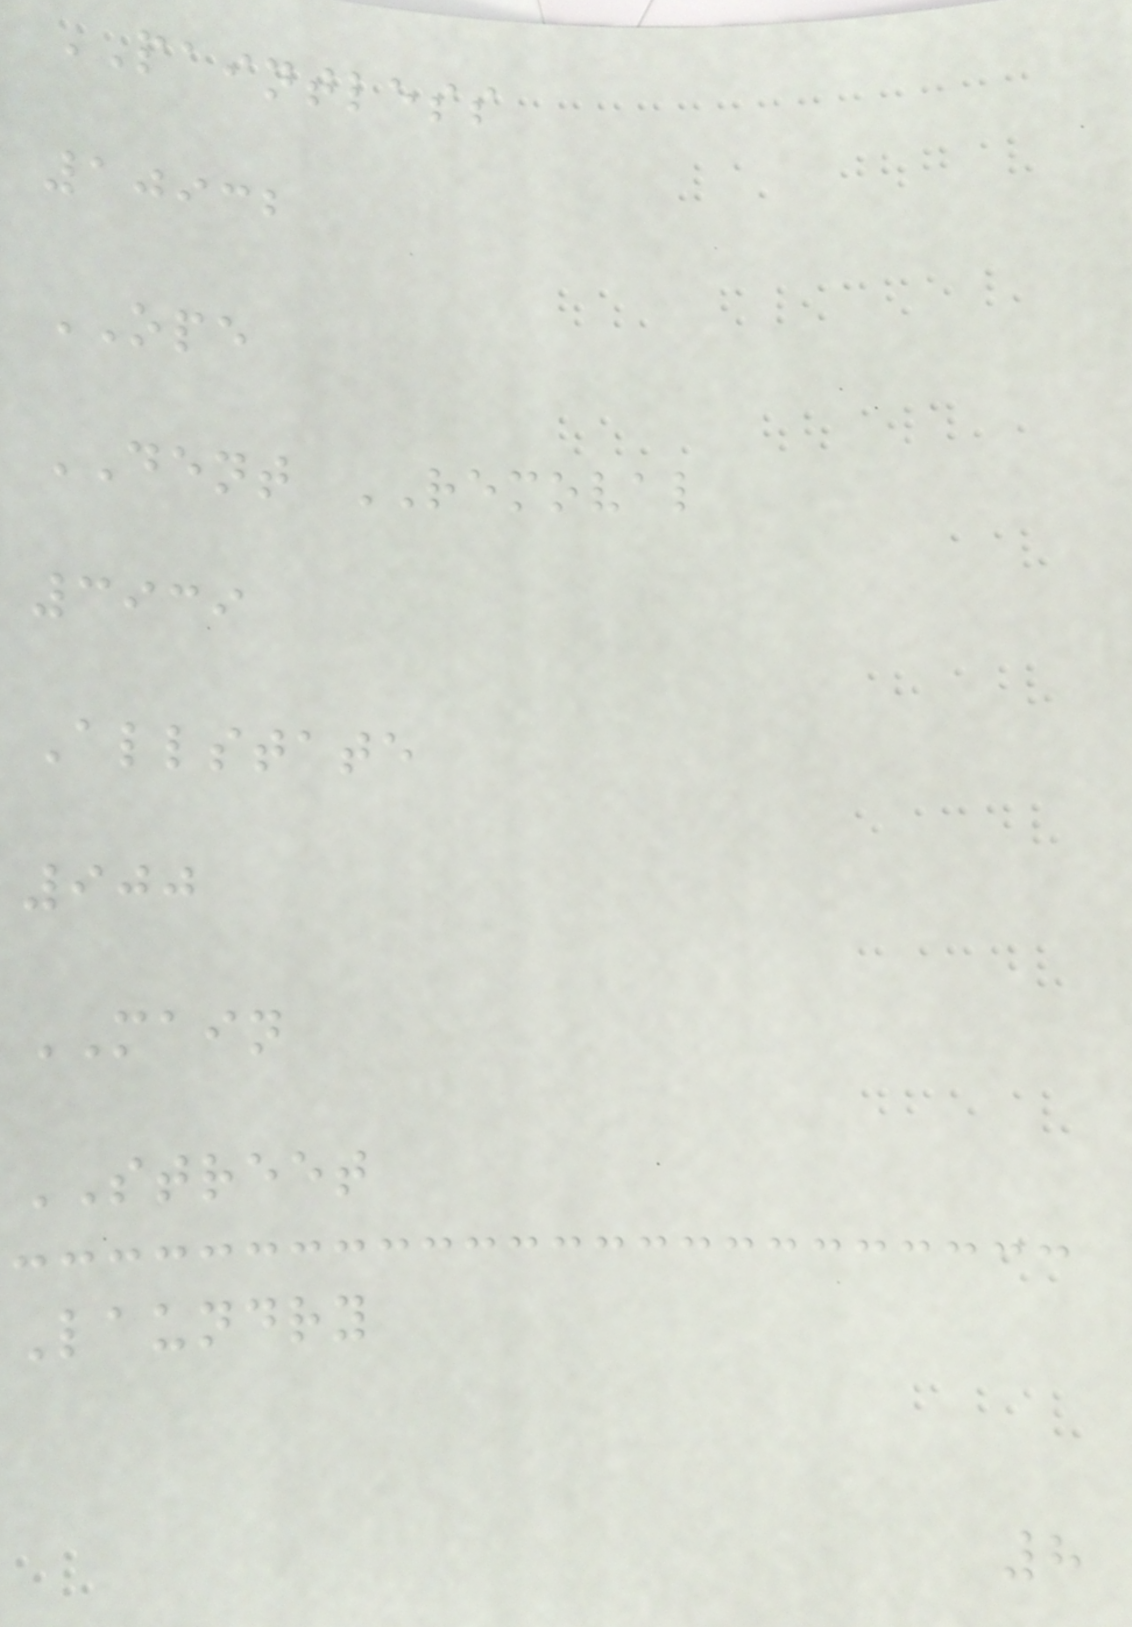PAINTLESS
10932
OPE
DENT REMOVAL
3939
Allstate
900
MAIN
STREET
Laundry
8
